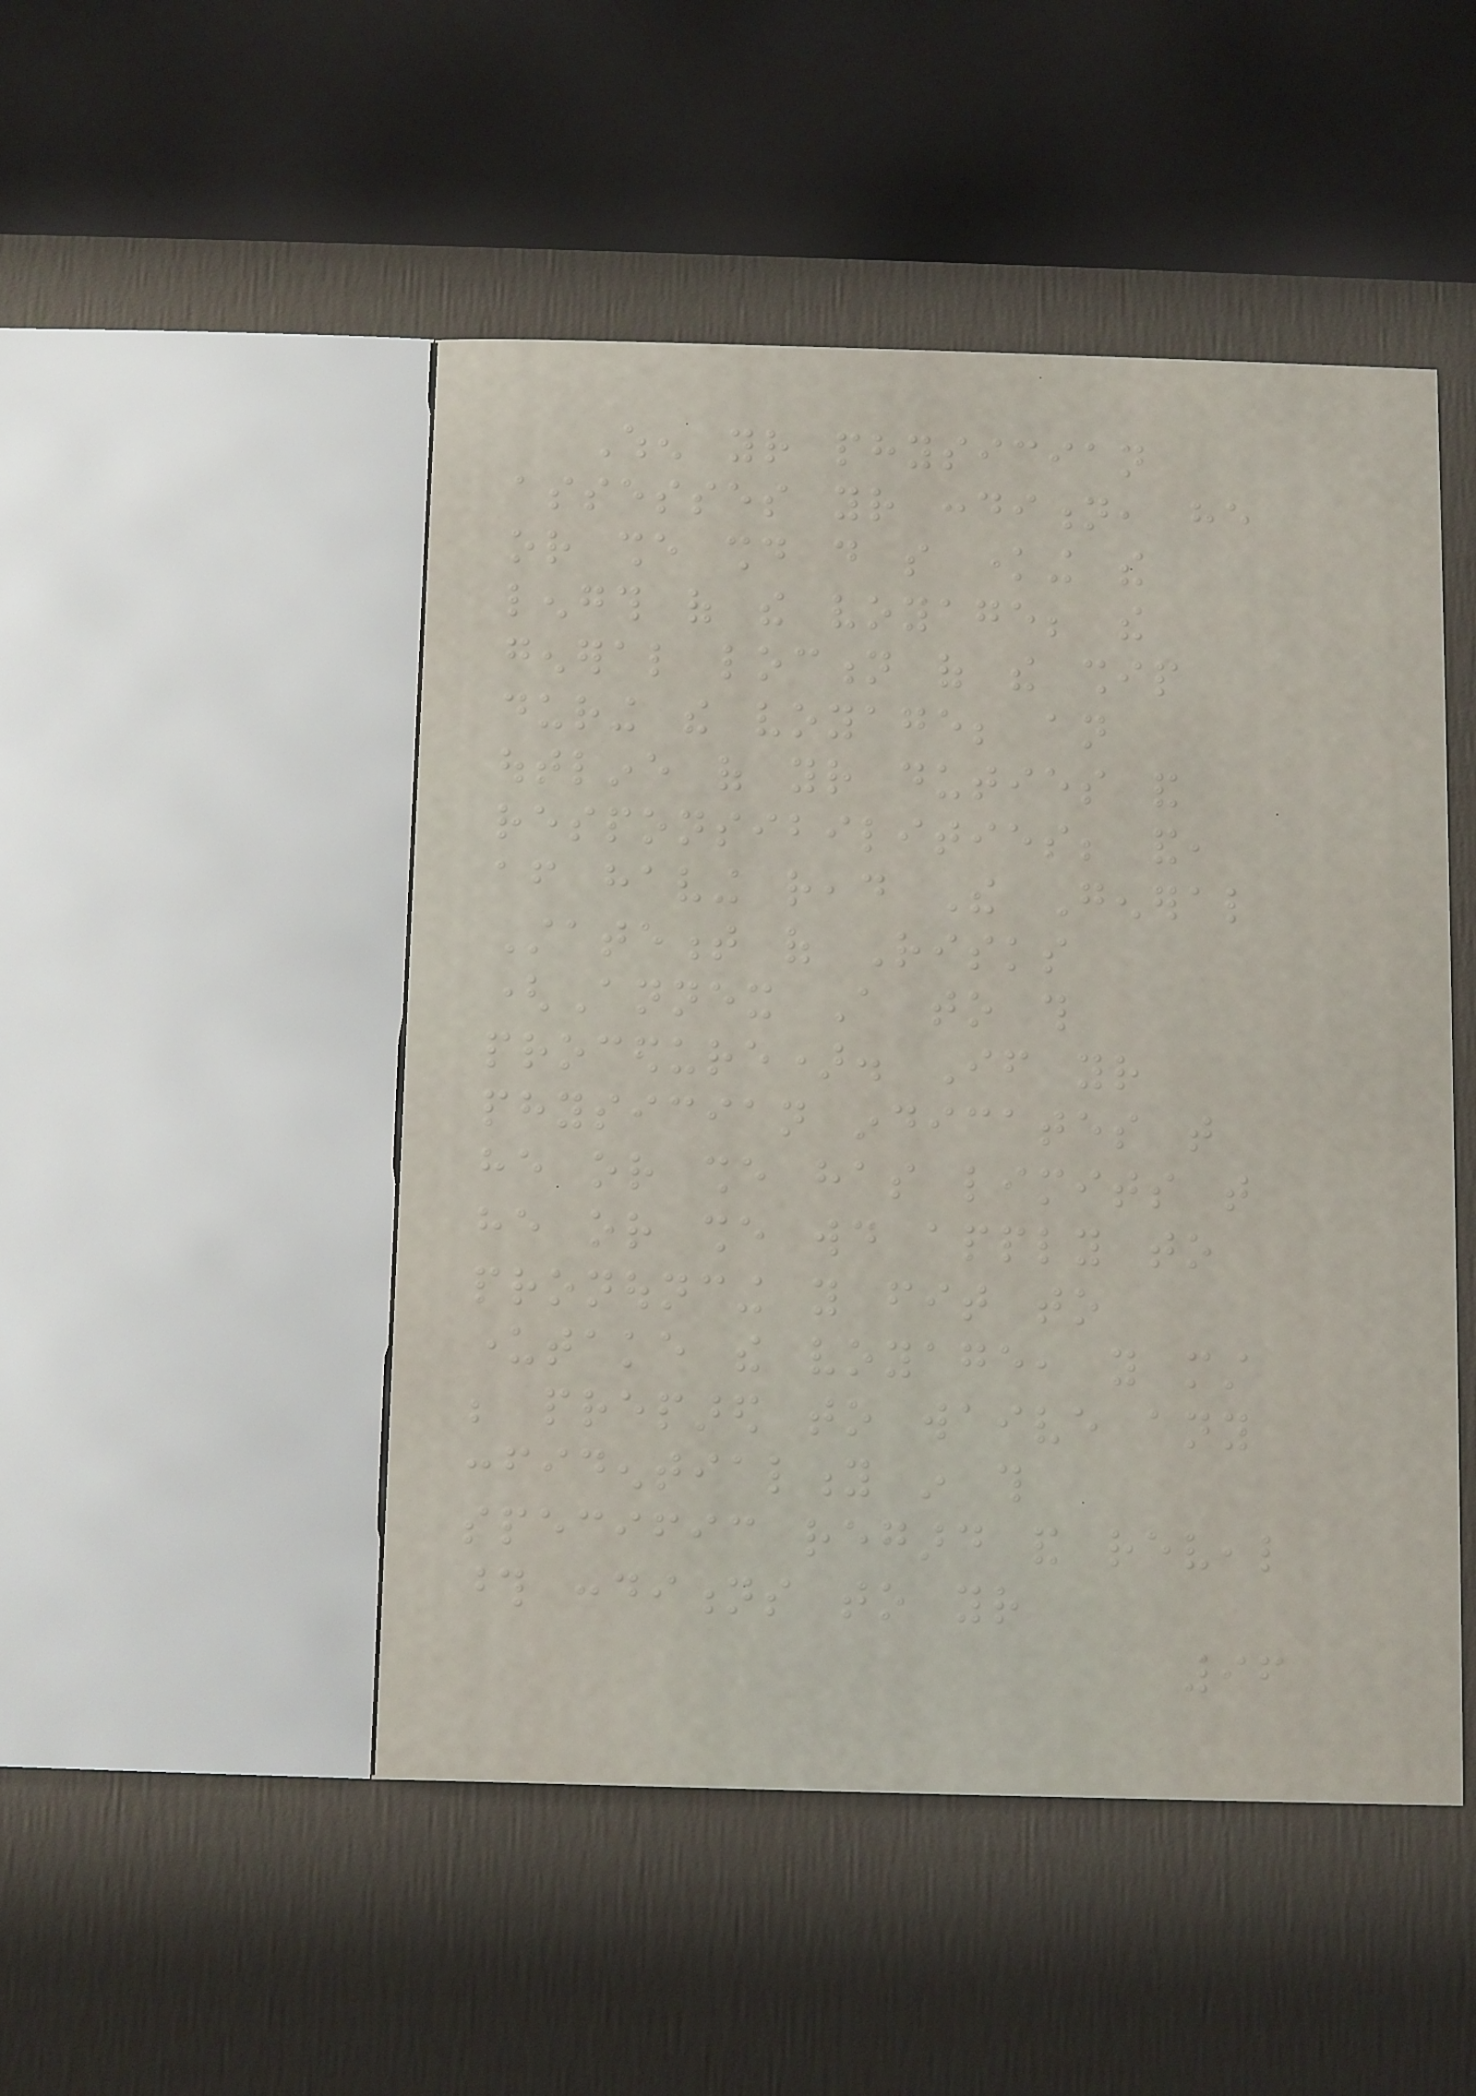When your physician
assesses your condition, he
or she should do so knowing the
length of the voyage; the
general loction of the ship
during the voyage; an
outline of your duties and
responsibilities; and,
after having read The General
Statement of Risks
(Annex A to this
procedure). If your
physician indicates that
he or she has limits that
he or she would apply to
pronouncing you fit to
undertake the voyage, you must
be prepared to waive any
confidentiality in this
specific regard and reveal
those conditions to your
96
